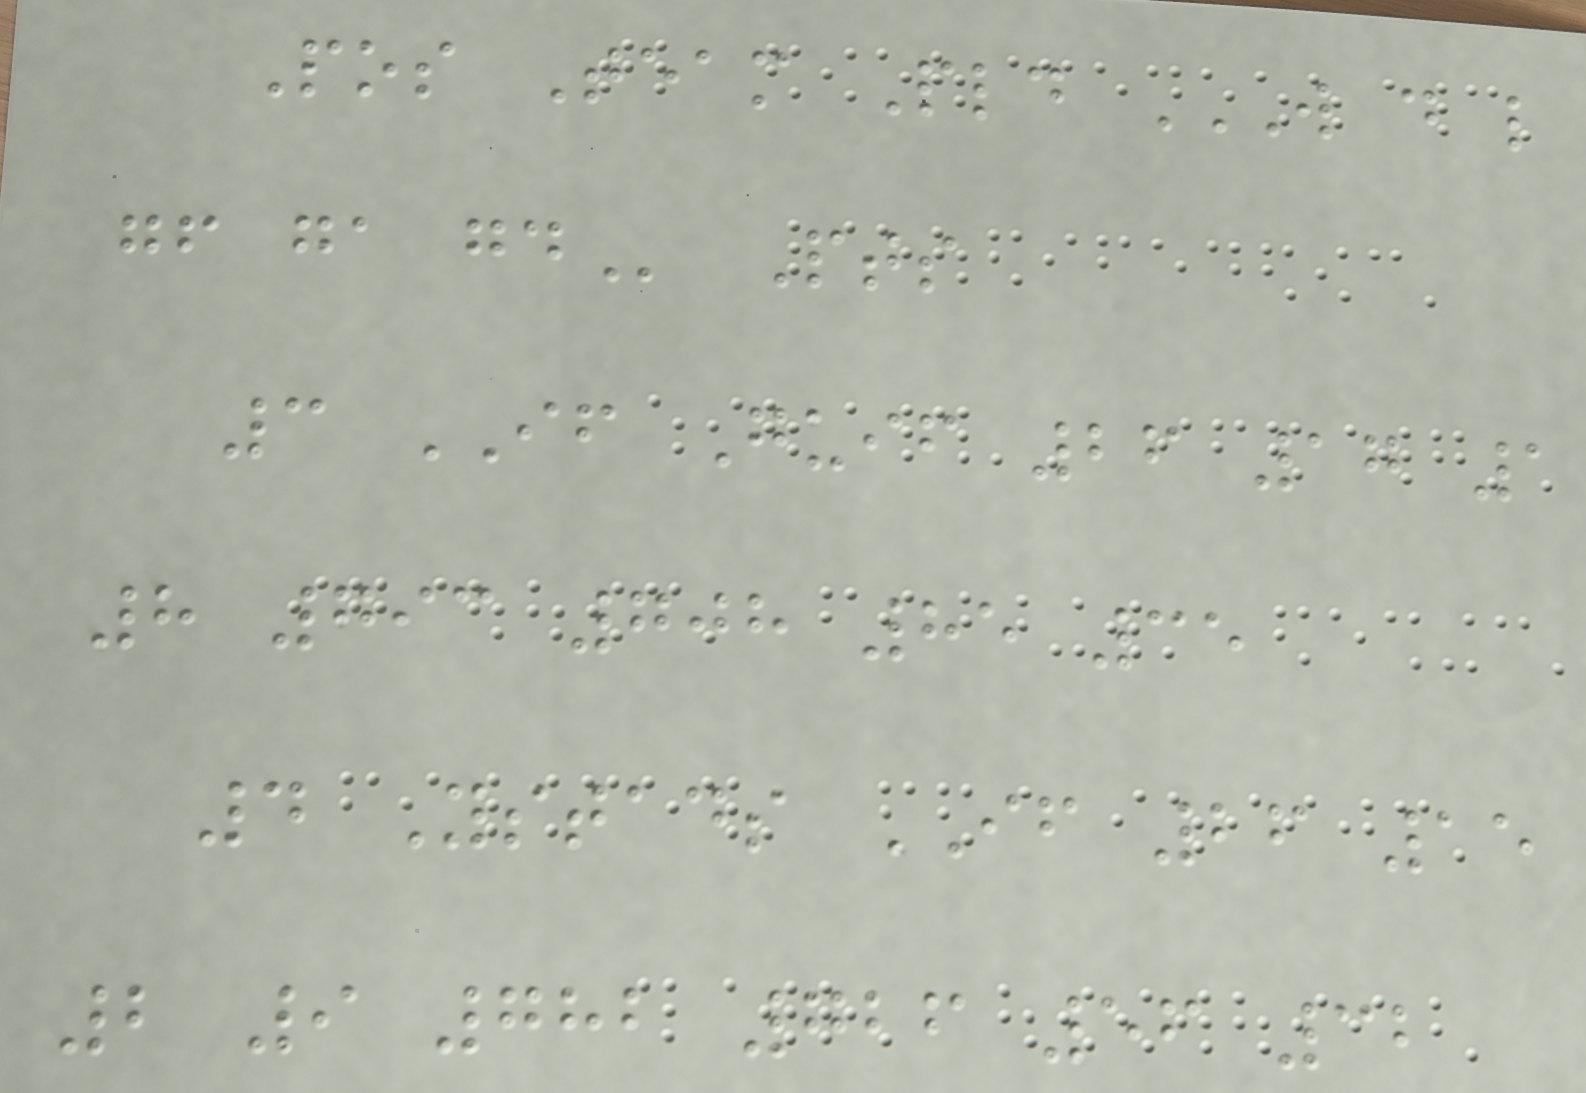Pos Team Pld W D L
GF GA GD Pts
3 IF Guif 26 17 1
8 793 708 85 35
4 Ystads IF 26 15
2 9 782 726 56 32
